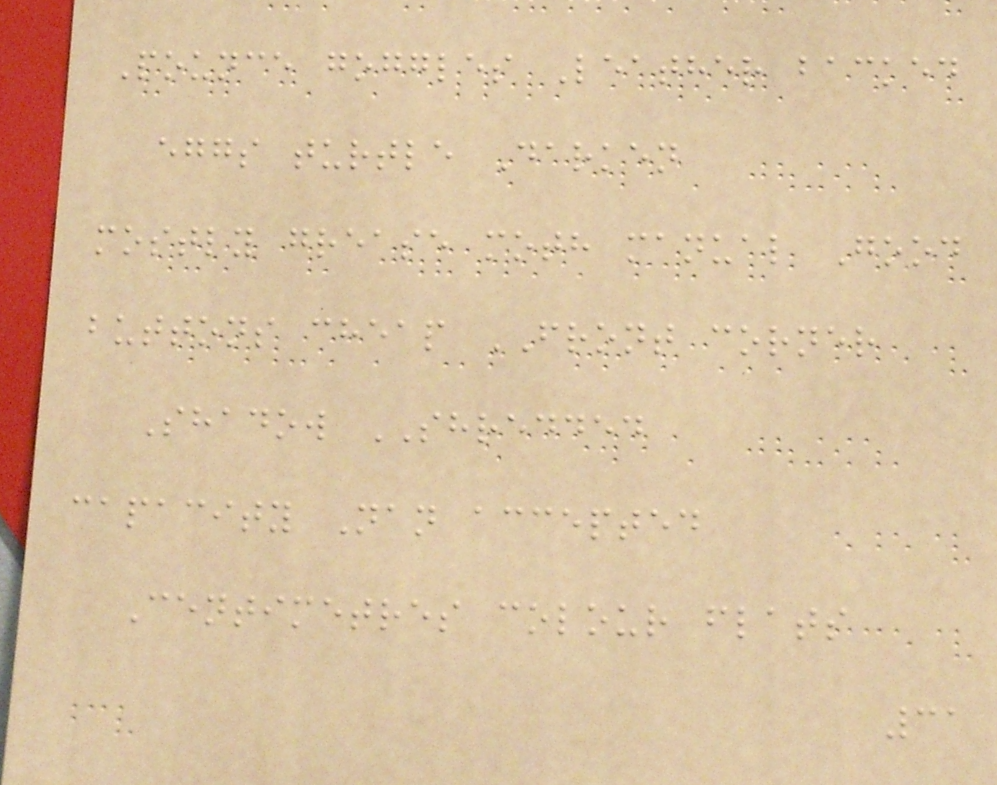Pounce goggles Leather backed
eggs turtle Darken
mostly grease moth manual Good
buttons cheap FRONT corner
Shadow SHREDDED
capacity Nan accepted
Centimetres colour flats
31
